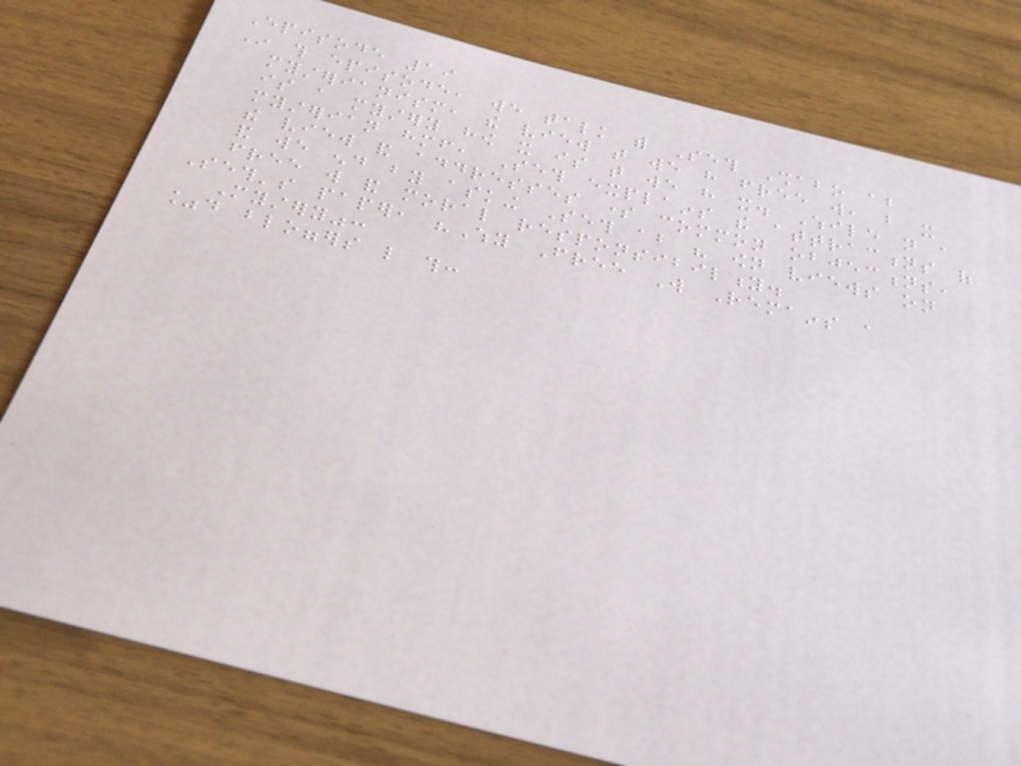Episode 19
In this episode, we talk with Seth Shabo about
mysterianism, the view that we have free will, but it
is a mystery how it is that we have it. While not a
mysterian himself, Seth explains the attractions of
the view and addresses some common objections,
and we end by asking Seth about his own views on
free will and moral responsibility.
Seth's paper, "Why Free Will Remains a
Mystery":
%d bloggers like this:
